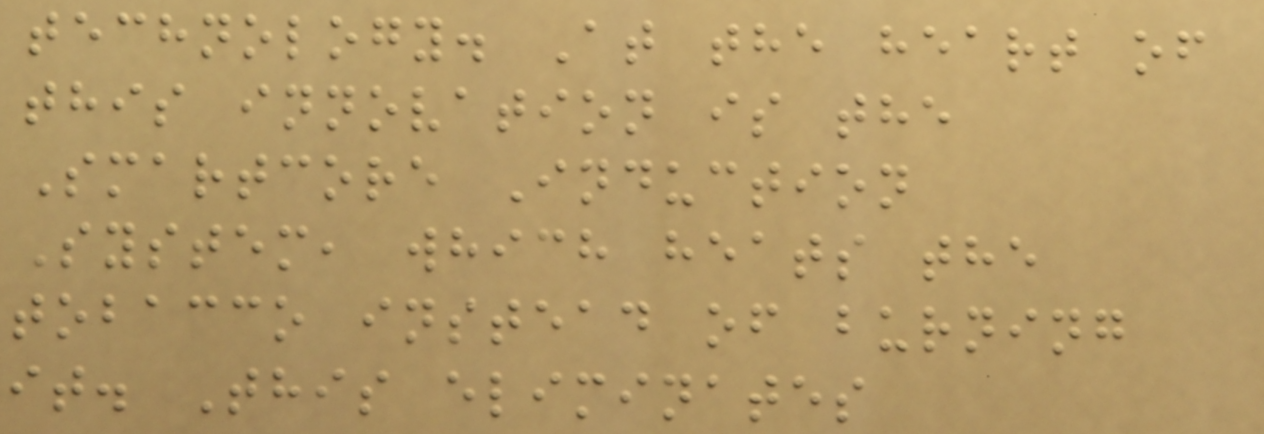technology. At the heart of
this innovation is the
Smartcore Induction
System, which heats the
tobacco instead of burning
it. This eliminates
